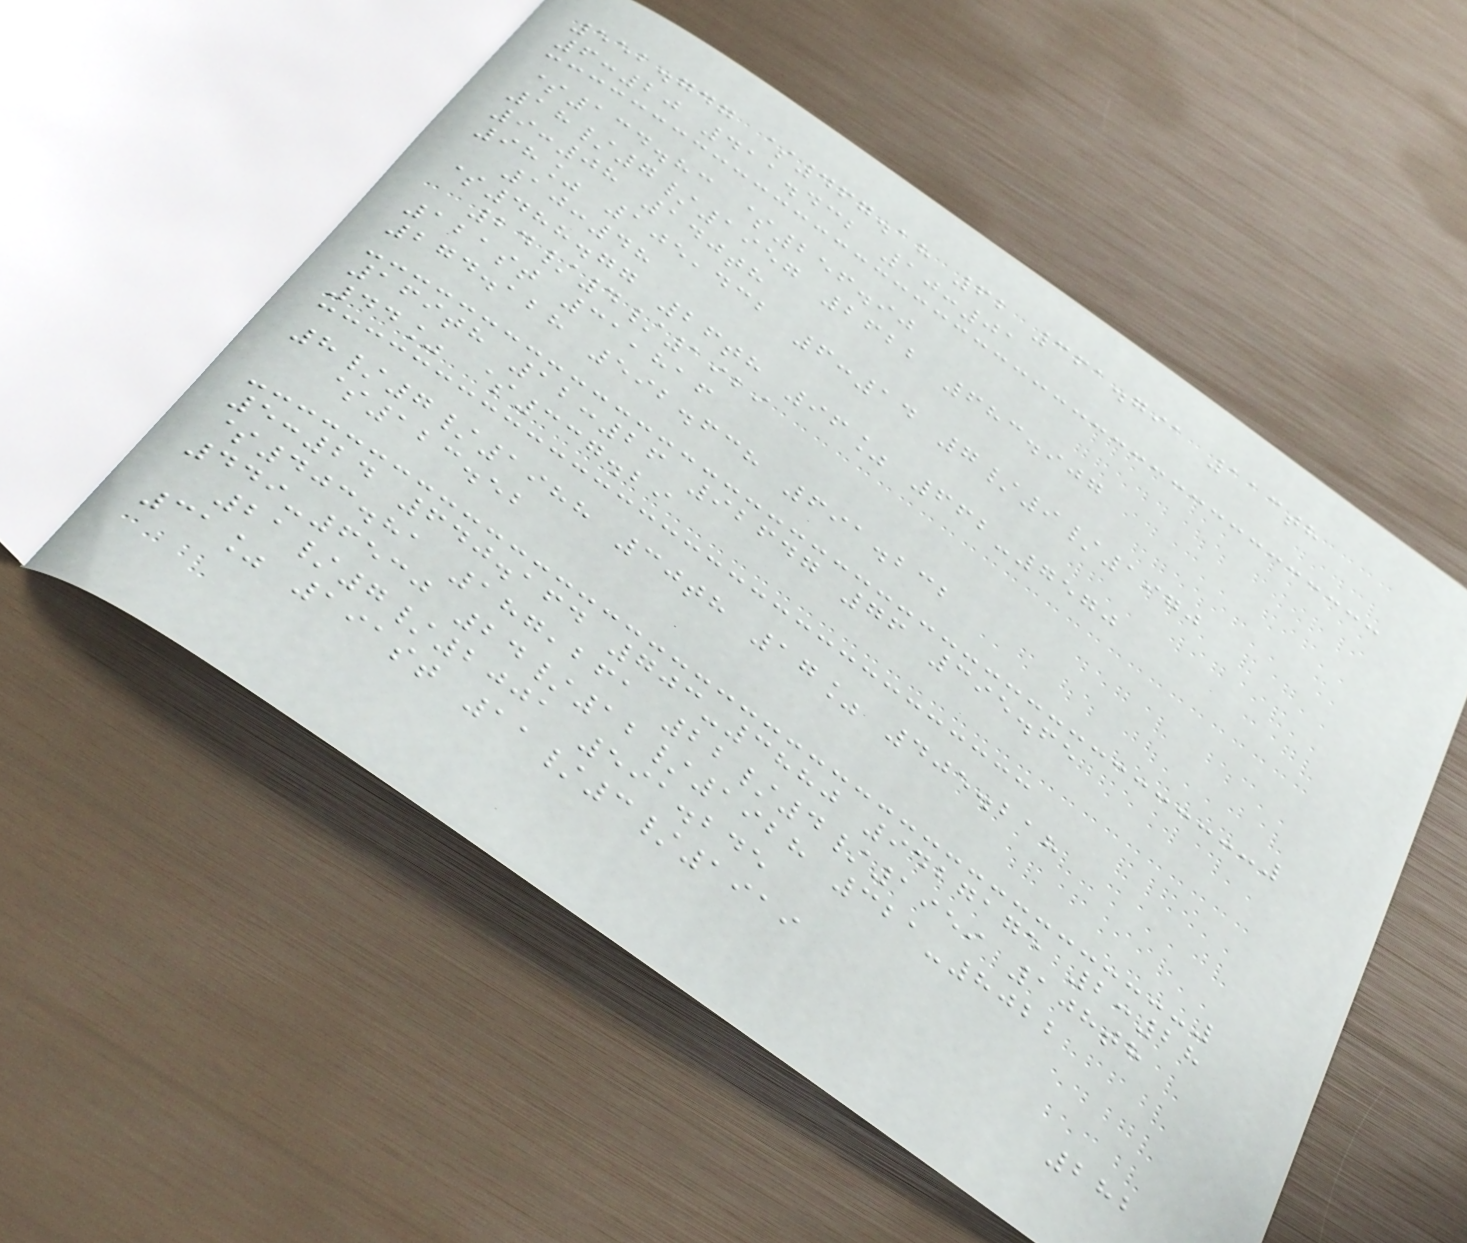552.747 $467.18 62 361.791 113th
6:20 411.432 10:01
$134.83 $256.90
18/7/1957 2622 683.907
9:08 140th
98% 105,432 6:14 7/9/1970
10:48
$488.77 26th 96% 662-7570
24/4/1929
121st 31,816
274.128 592.638 691.232
169th 12:26 92647 76 395.65
44% $337.29
8/7/1988 30th 17% 405.218
$123.52
5:24 640.164 703-3880 9427175 2:28
$403.81 187,261 22/4/1959 108th
449-6530 24/12/1928 321-8022
21/7/2001 591.245
31% 191st 11/3/1919
282
